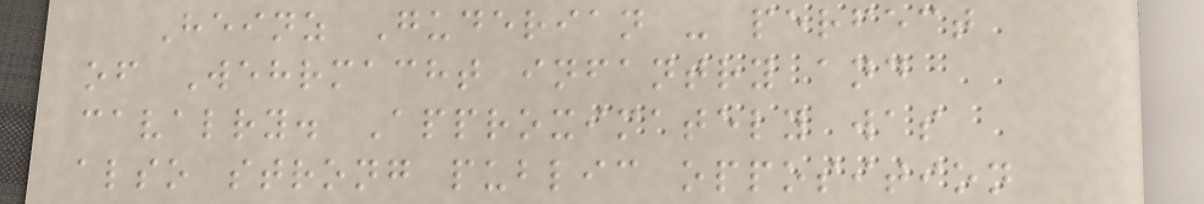Heinz Guderian - perfect
of Wehrmacht infantry and
cavalry. Approximately was
also strong public opposition
